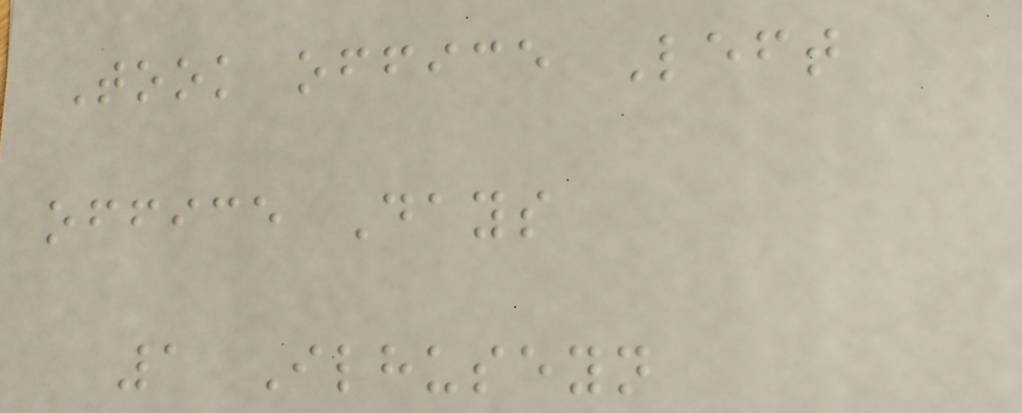Took office Left
office Days
1 Ilhuseyn
